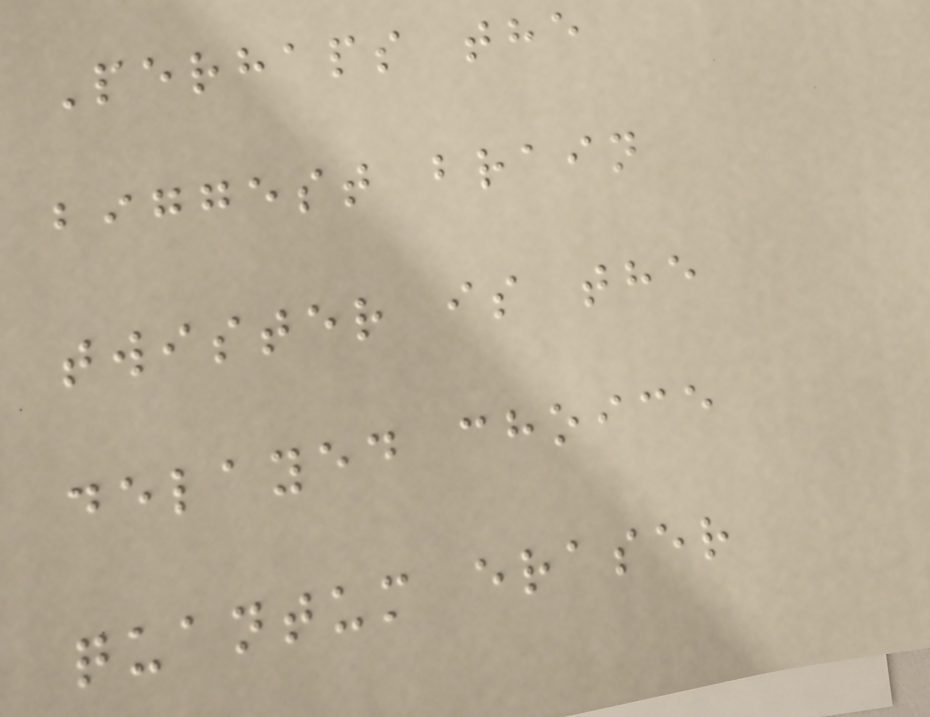Perhaps the
biggest brain
twister is the
delayed choice
quantum eraser
